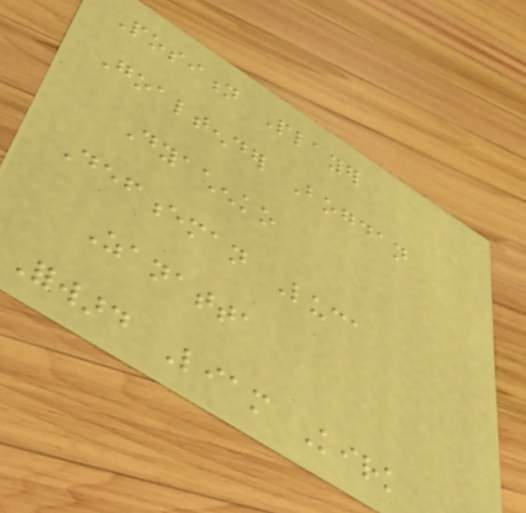Position Player
Goaltender Bogdan
Dyachenko
Defenceman Luca
Zanatta
Forward Liam Kirk
